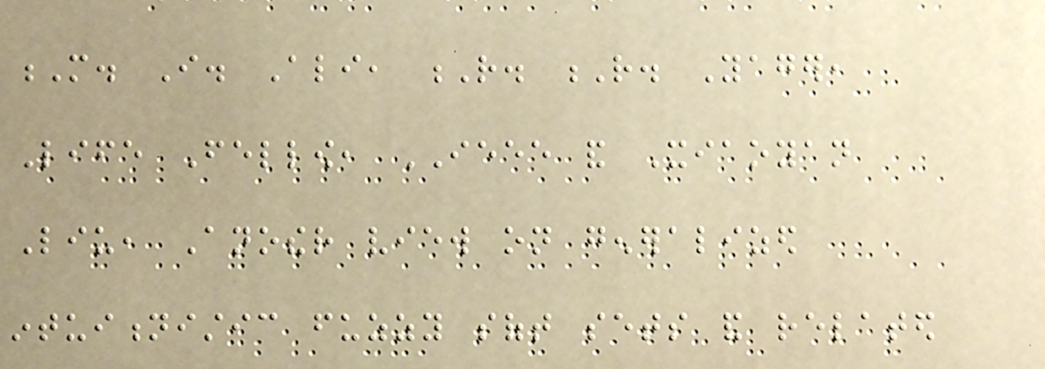M. I. Ali, R. R. Yager,
Life Fellow, IEEE and Xiaoyan
Liu, Another view on generalized
intuitionistic fuzzy soft sets and related
